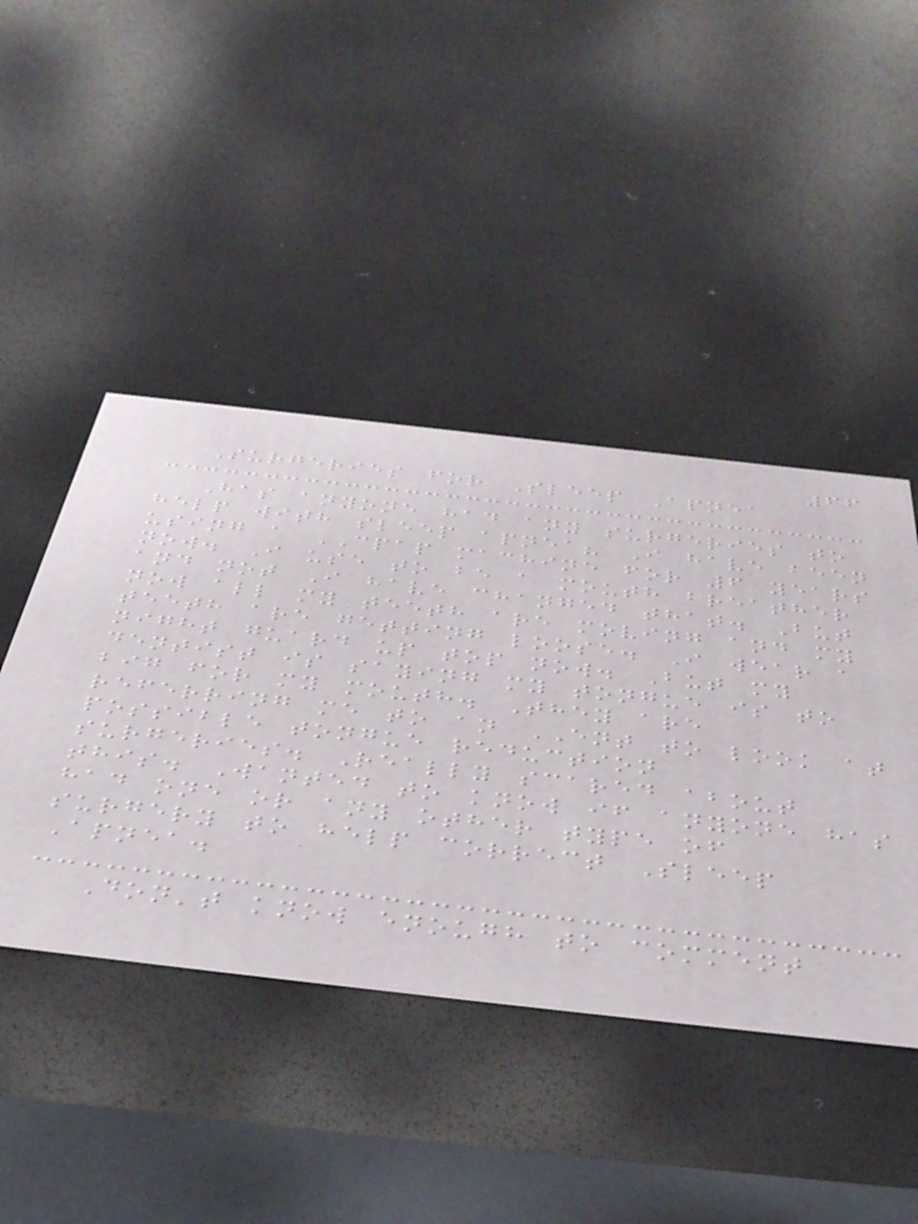66
Surgeries for Sleep Apnea
Has anyone had any surgeries to
help with sleep apnea? I have been
using a CPAP machine for 6 years
now. I use to be a mouth breather
and not I have changed that. But
now all my teeth are moving and my
teeth are getting loose. I wear a
night guard up top now. But my
dentist is saying my tongue is to
big for my mouth. They are
referring me to an ENT to look at
possible tongue reduction
surgeries. Really scared about
this. Wanted to know if anyone has
had one or any other type of
surgery to help correct Sleep
Apnea.
Don't know enough to comment
